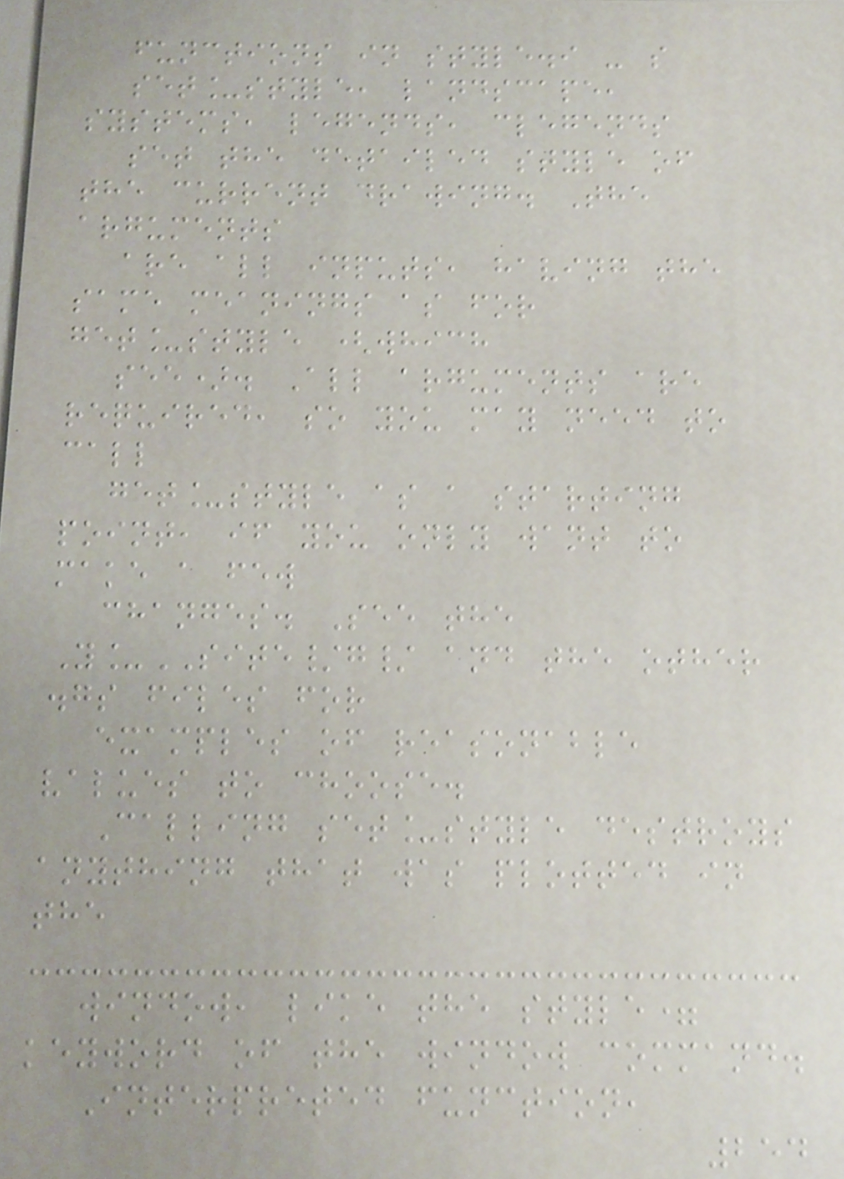functions in style.i - s
set_style, landscape,
systems, legends, clegends
set the detailed style of
the current drawing. The
arguments
are all inputs, having the
same meanings as for
get_style (which
see). All arguments are
required, so you may need to
call
get_style as a starting
point, if you only want to
make a few
changes. See the
Y_SITE/g/ and the other
.gs files for
examples of reasonable
values to choose.
Calling set_style destroys
anything that was plotted in
the
window, like the style=
keyword of the window command.
Interpreted function,
254
